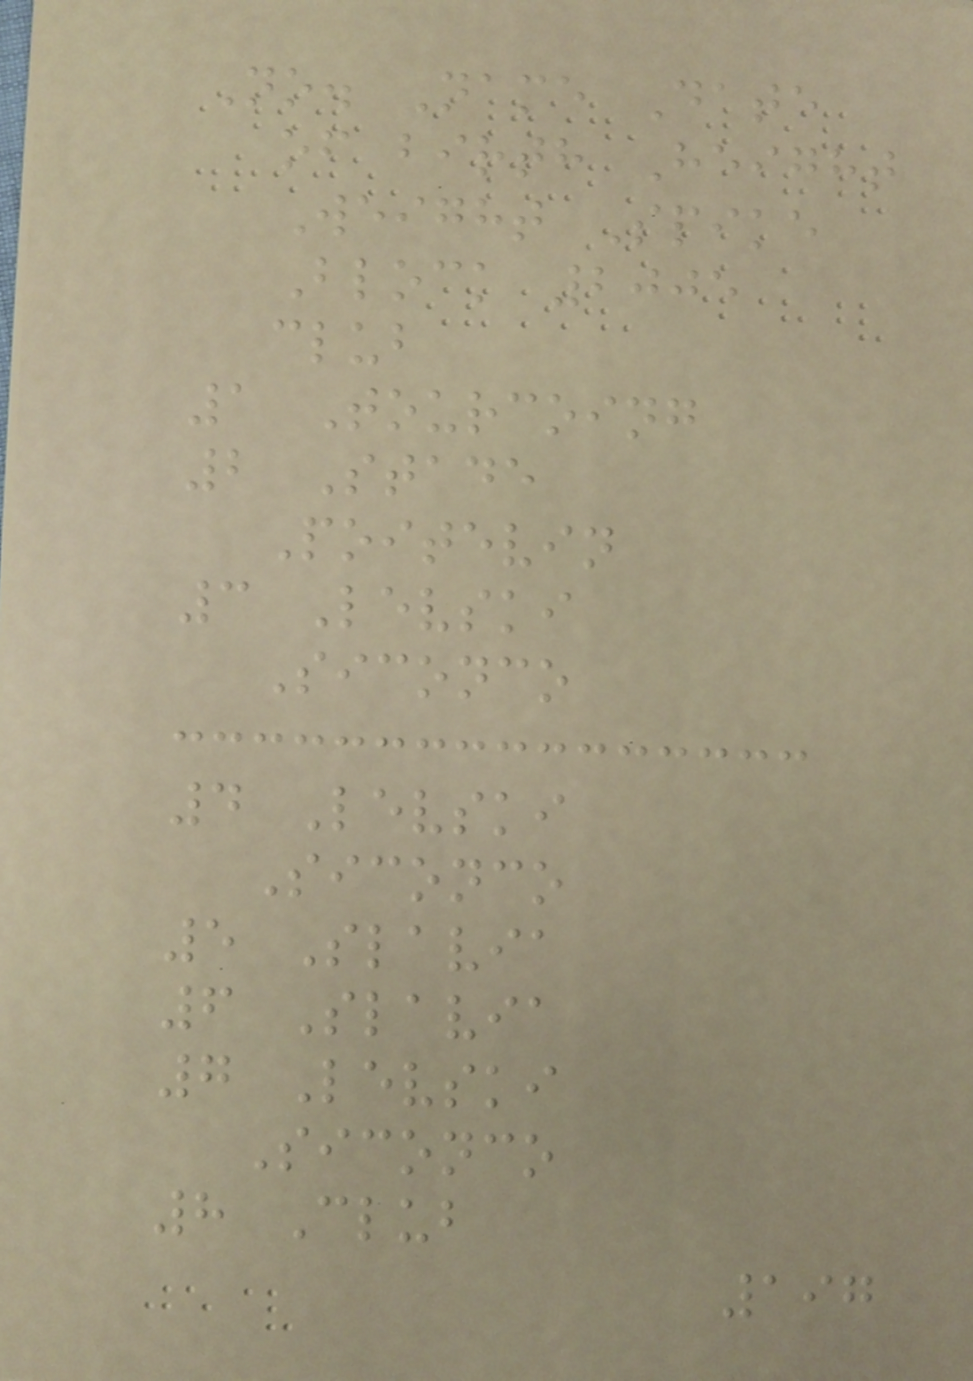No. Name Date
of birth Height
Weight Spike
Block 2005
club
1 Tourcoing
2 Stade
Poitevin
3 Levski
Siconco
4 Levski
Siconco
5 Slavia
6 Slavia
7 Levski
Siconco
8 Club
197
